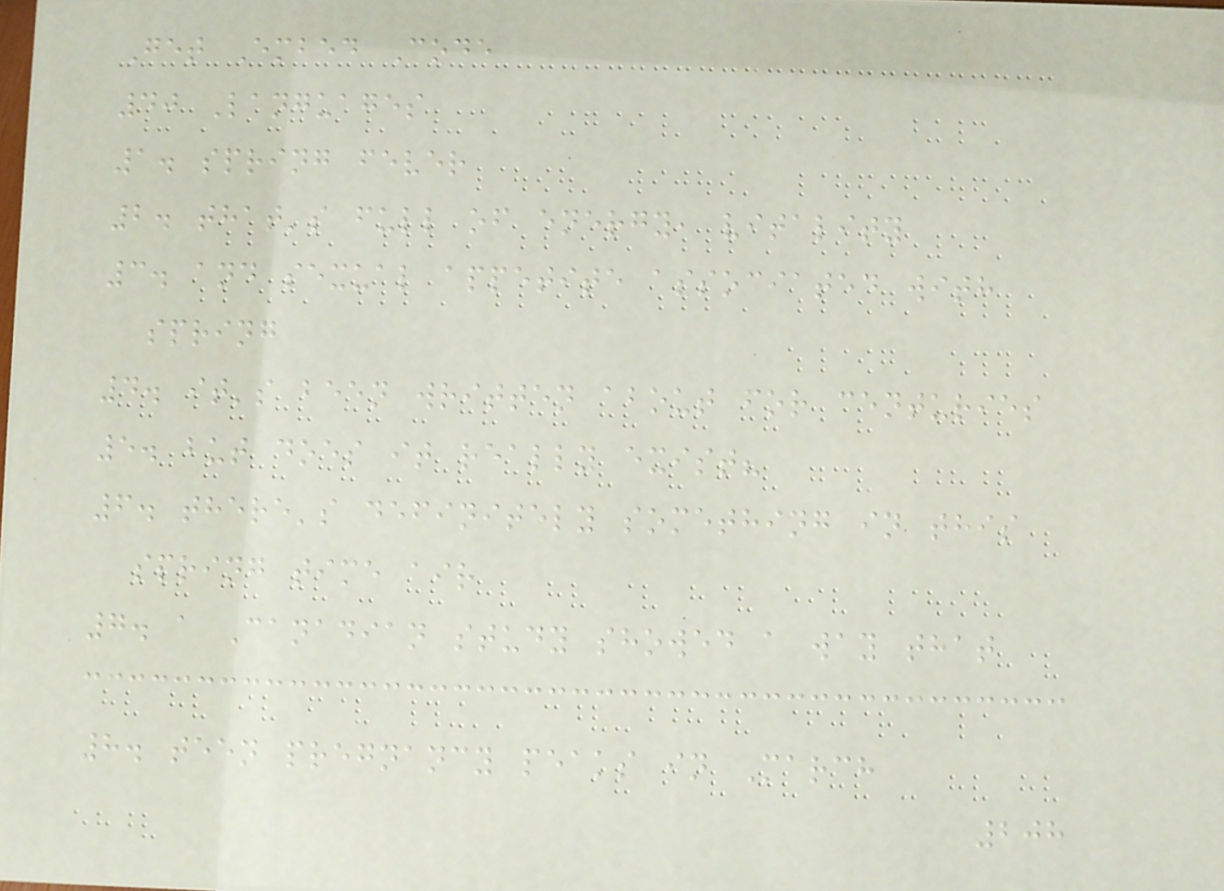Get Embed Code
40 Languages
1. spring fever
2. that's full of energy, vitality
3. and sexual appetite associated with
spring
4. it's been written about for centuries
5. but does it really exist?
6. there's definitely something in this
spring time air
7. a Canadian study showed a way that
8. teen pregnancy peaks in March
208
